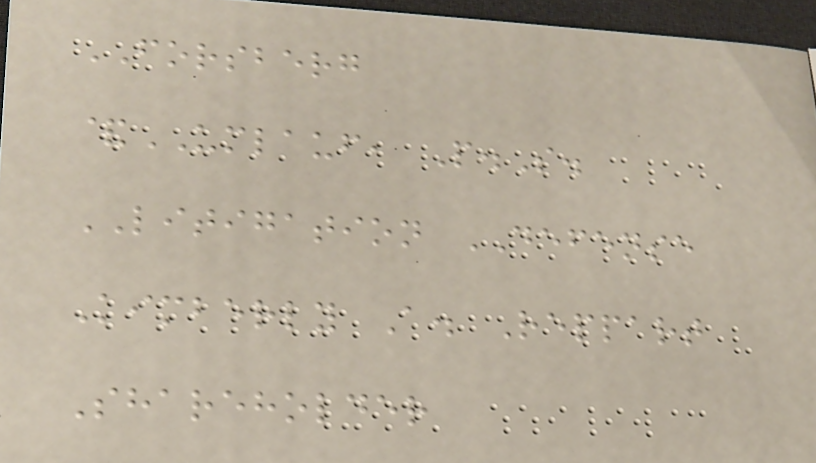FORSBERG
&UMLAUF, P.S.
LITIGATION DEFENSE
Kimberly A. Reppart
Shareholder
